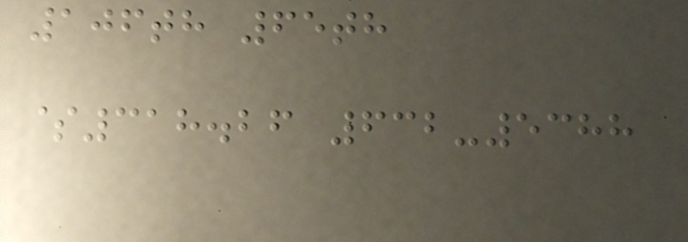106th 65th
$318.26 632-5388
